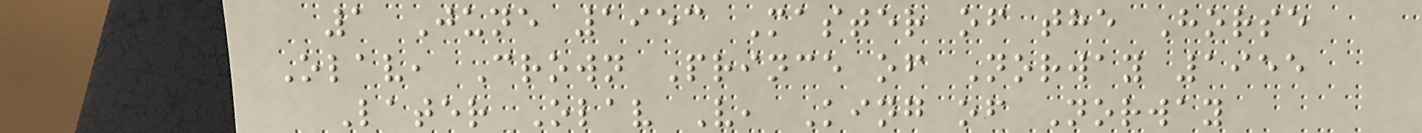1 June 1953 Master of the Horse
Olav, Crown Prince of Norway 1955
Later Olav V, King of Norway
